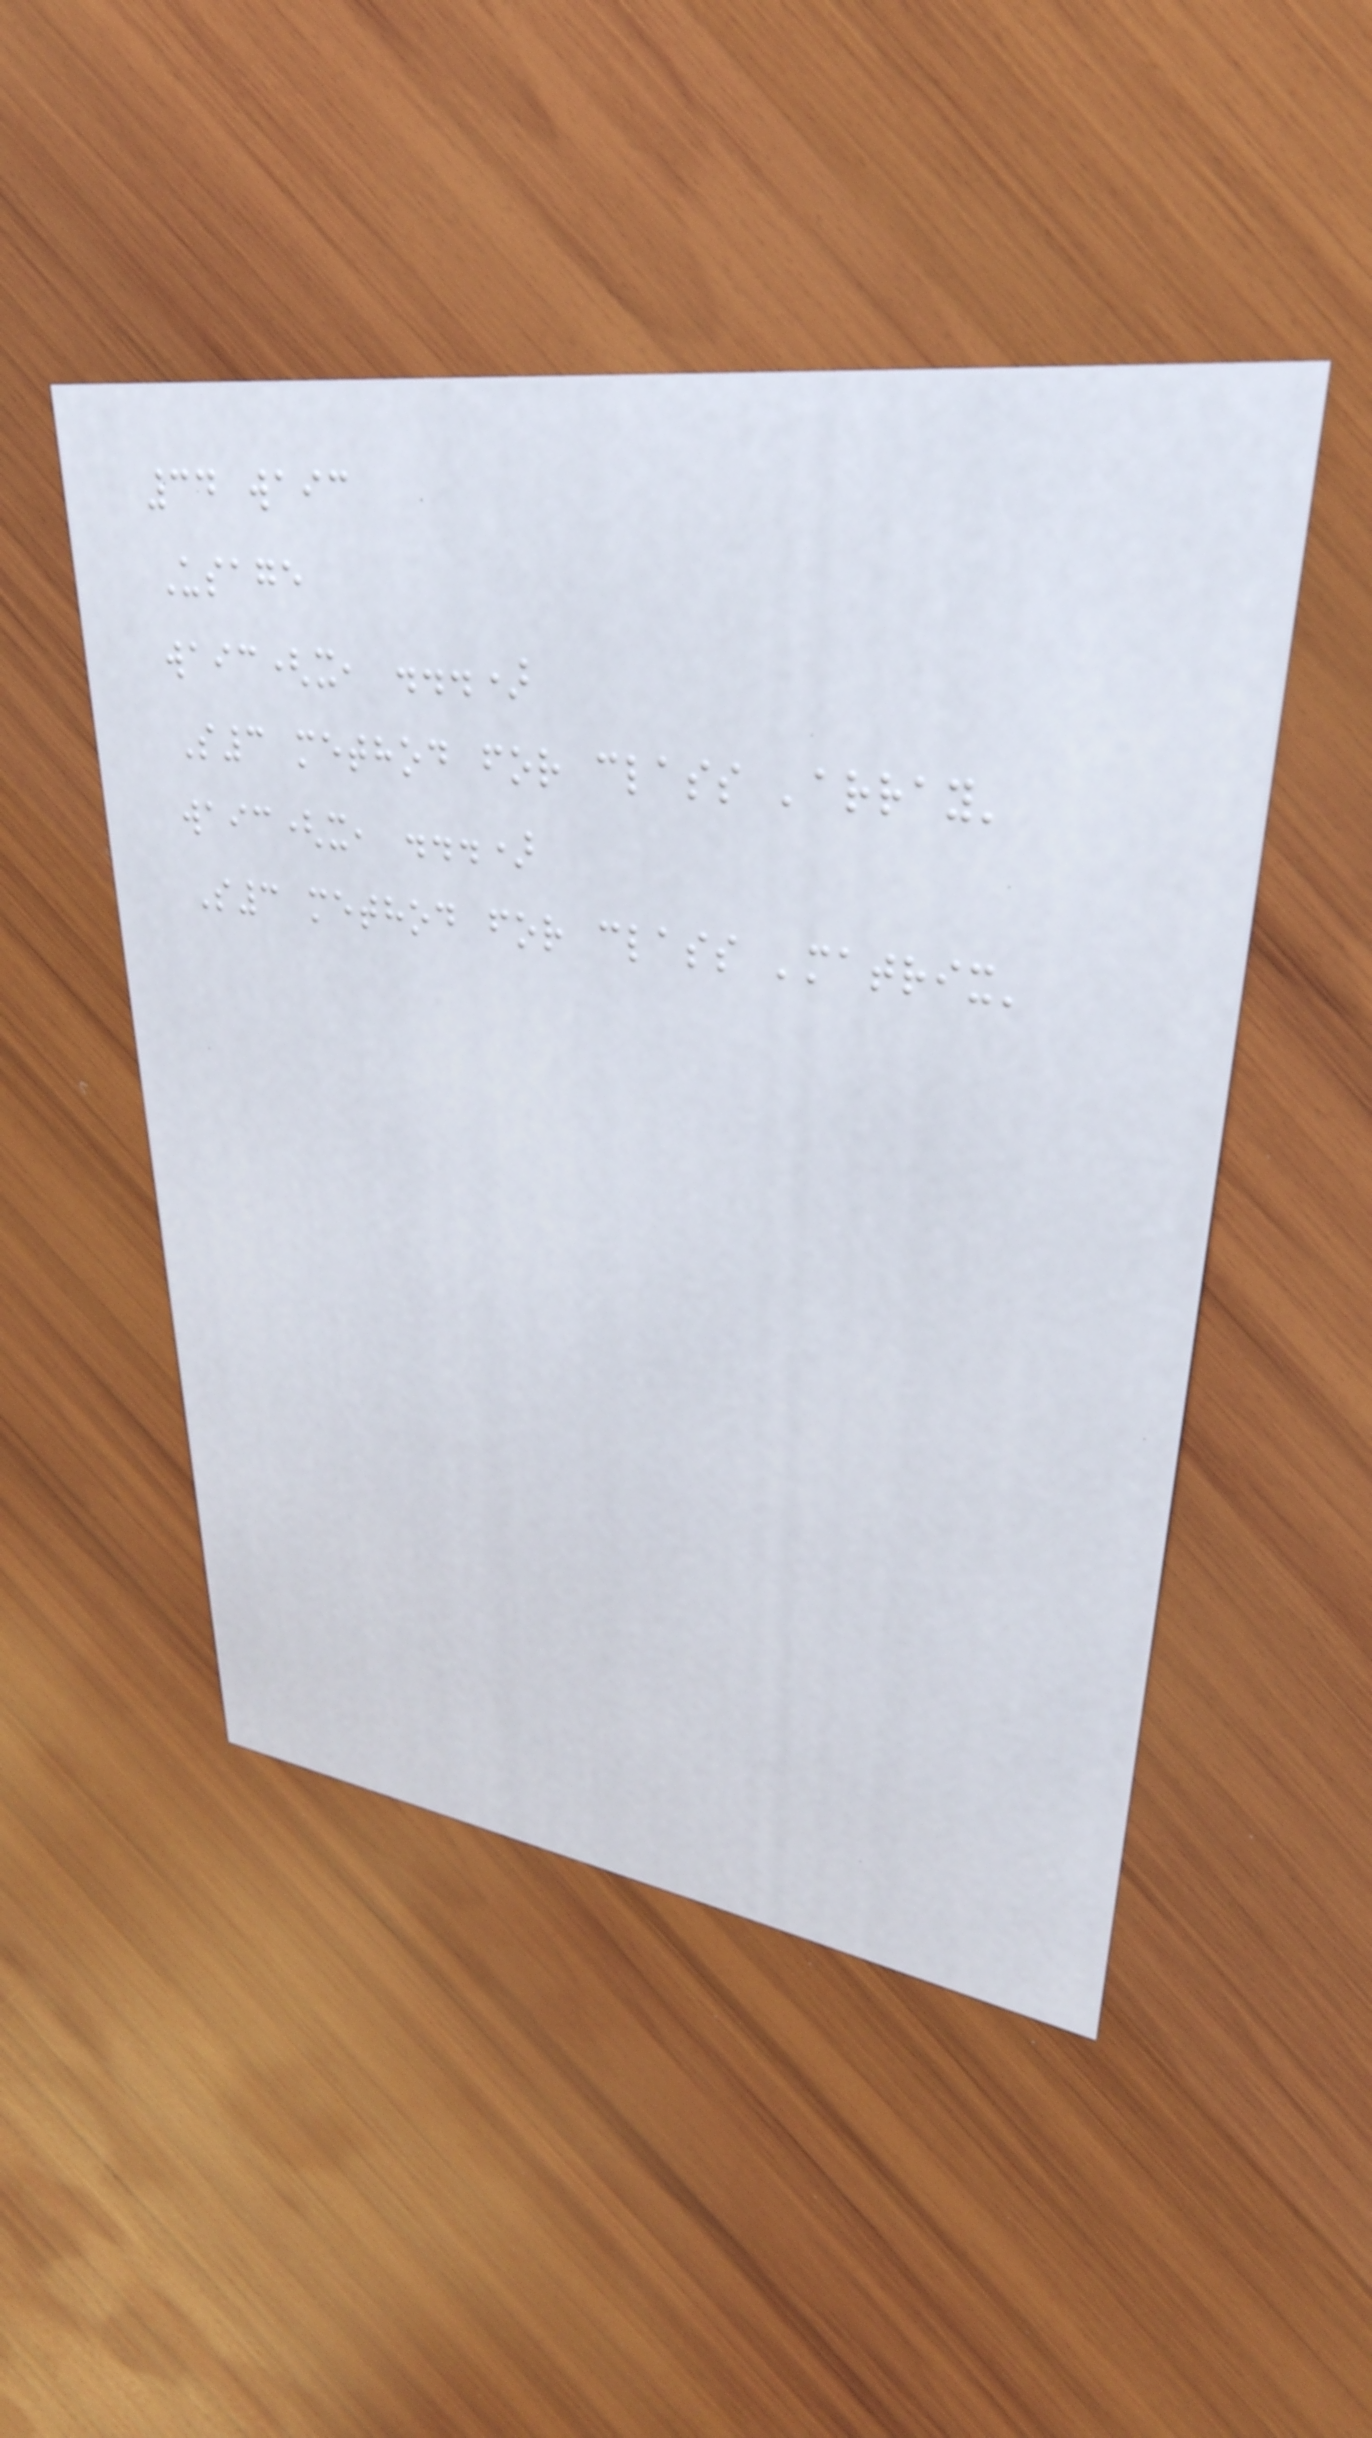34 waic
Usage
waic(x, ...)
S3 method for class 'array'
waic(x, ...)
S3 method for class 'matrix'
